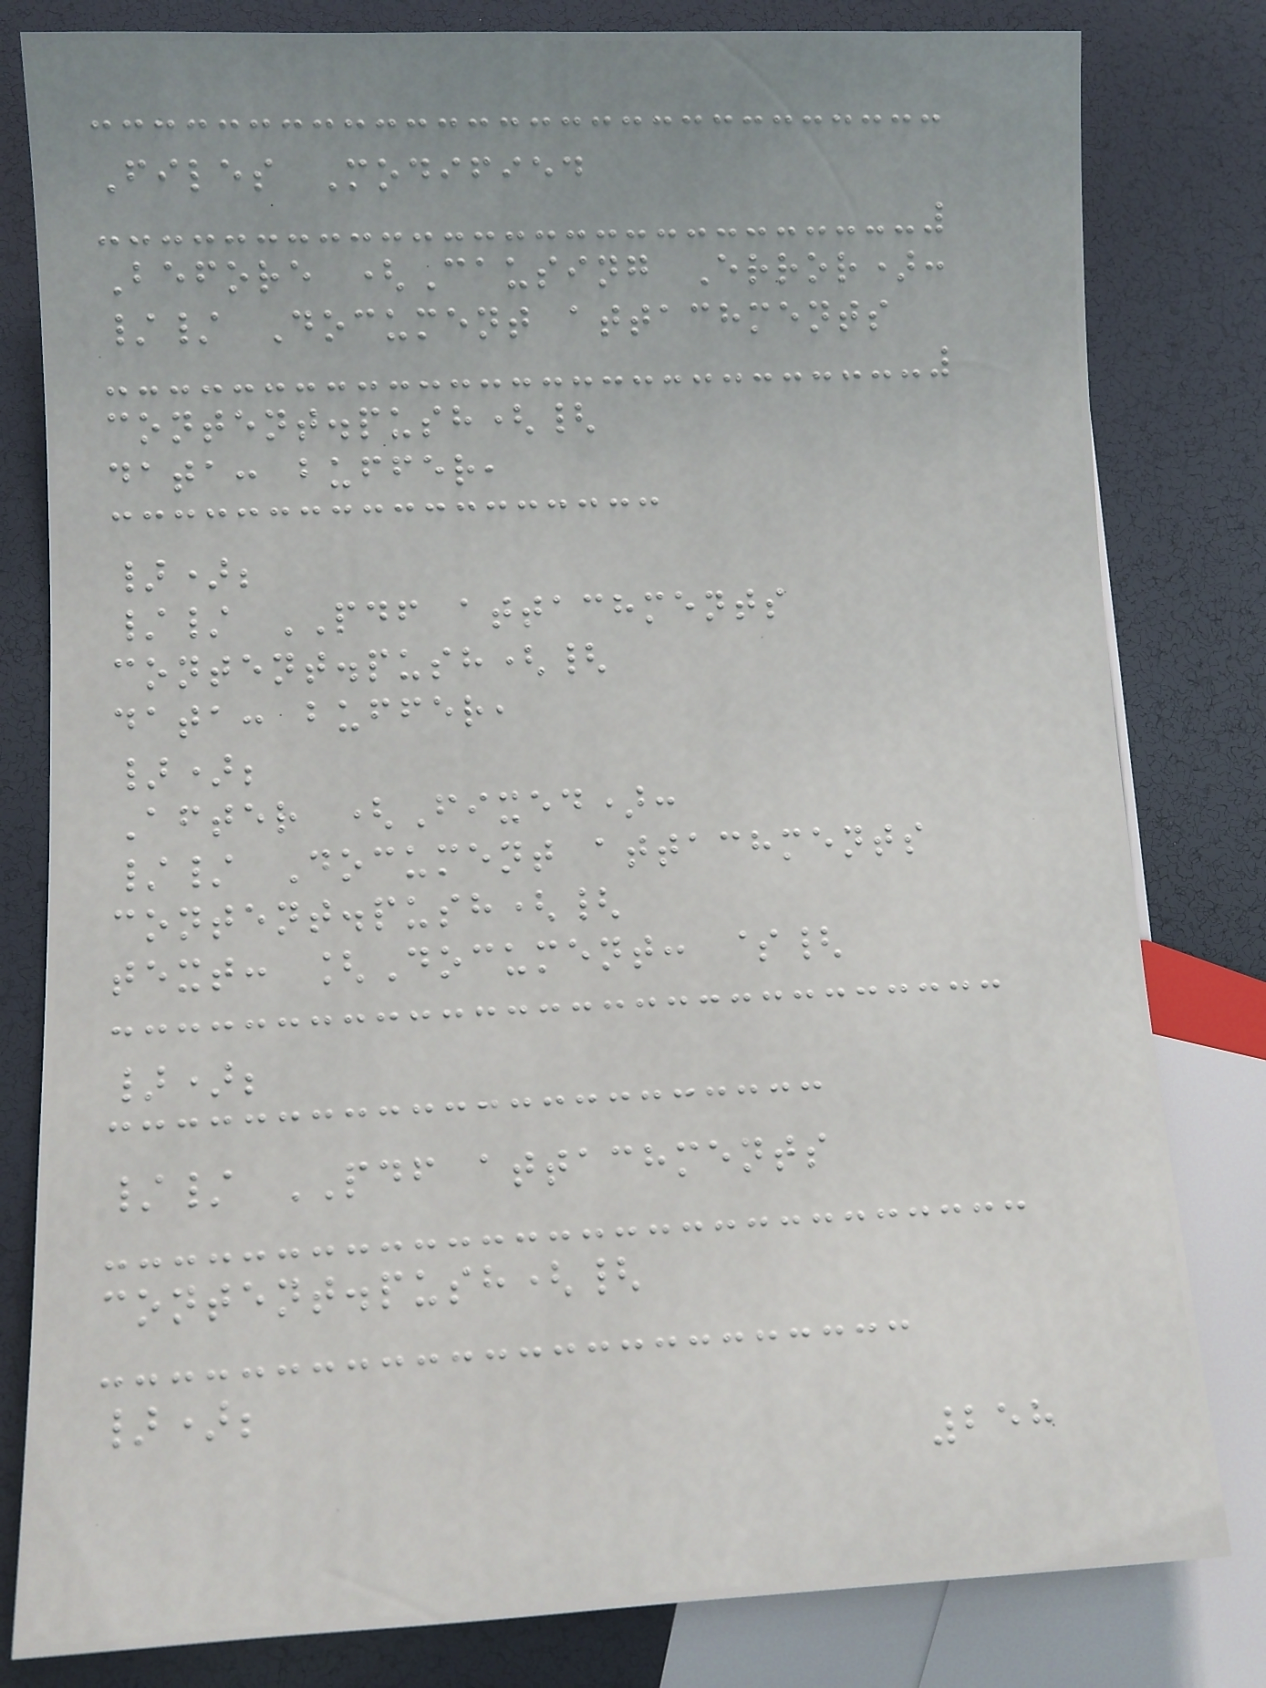Files Modified
Before (Causing Error):
// Document attachments
content.push({
data: buffer,
});
// PDF attachments
content.push({
data: buffer,
});
After (Fixed):
// Document attachments
content.push({
text: [Document: ${
});
// PDF attachments
content.push({
});
258
